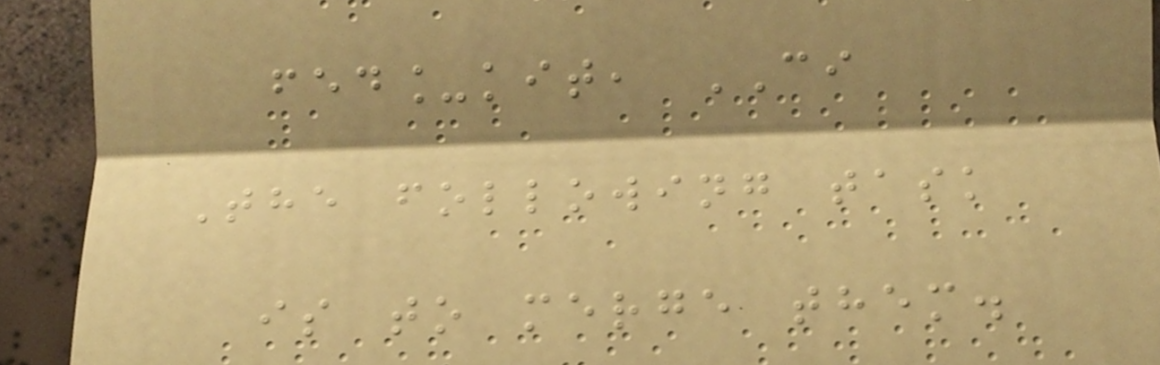fed_kit, CI
The following task
is to merge them.
